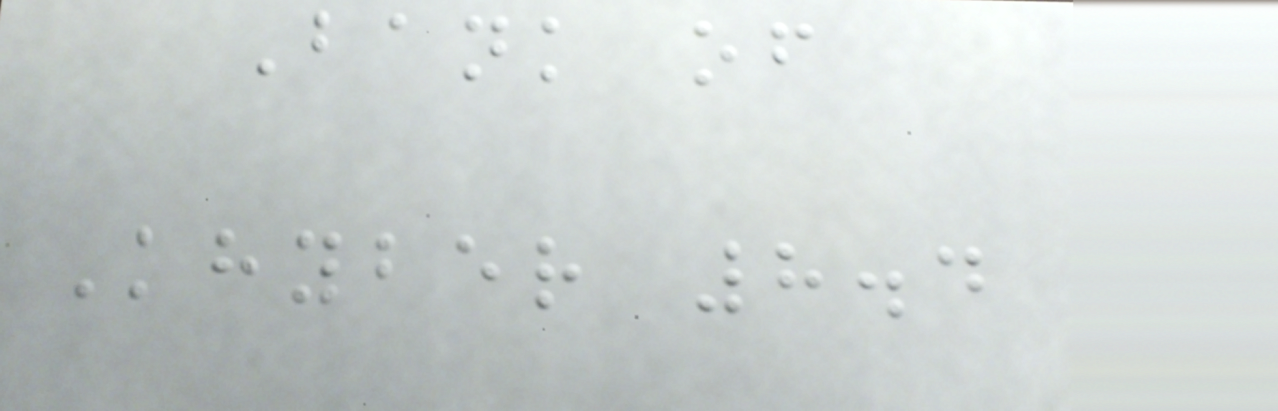Bank of
Khyber 8.4
